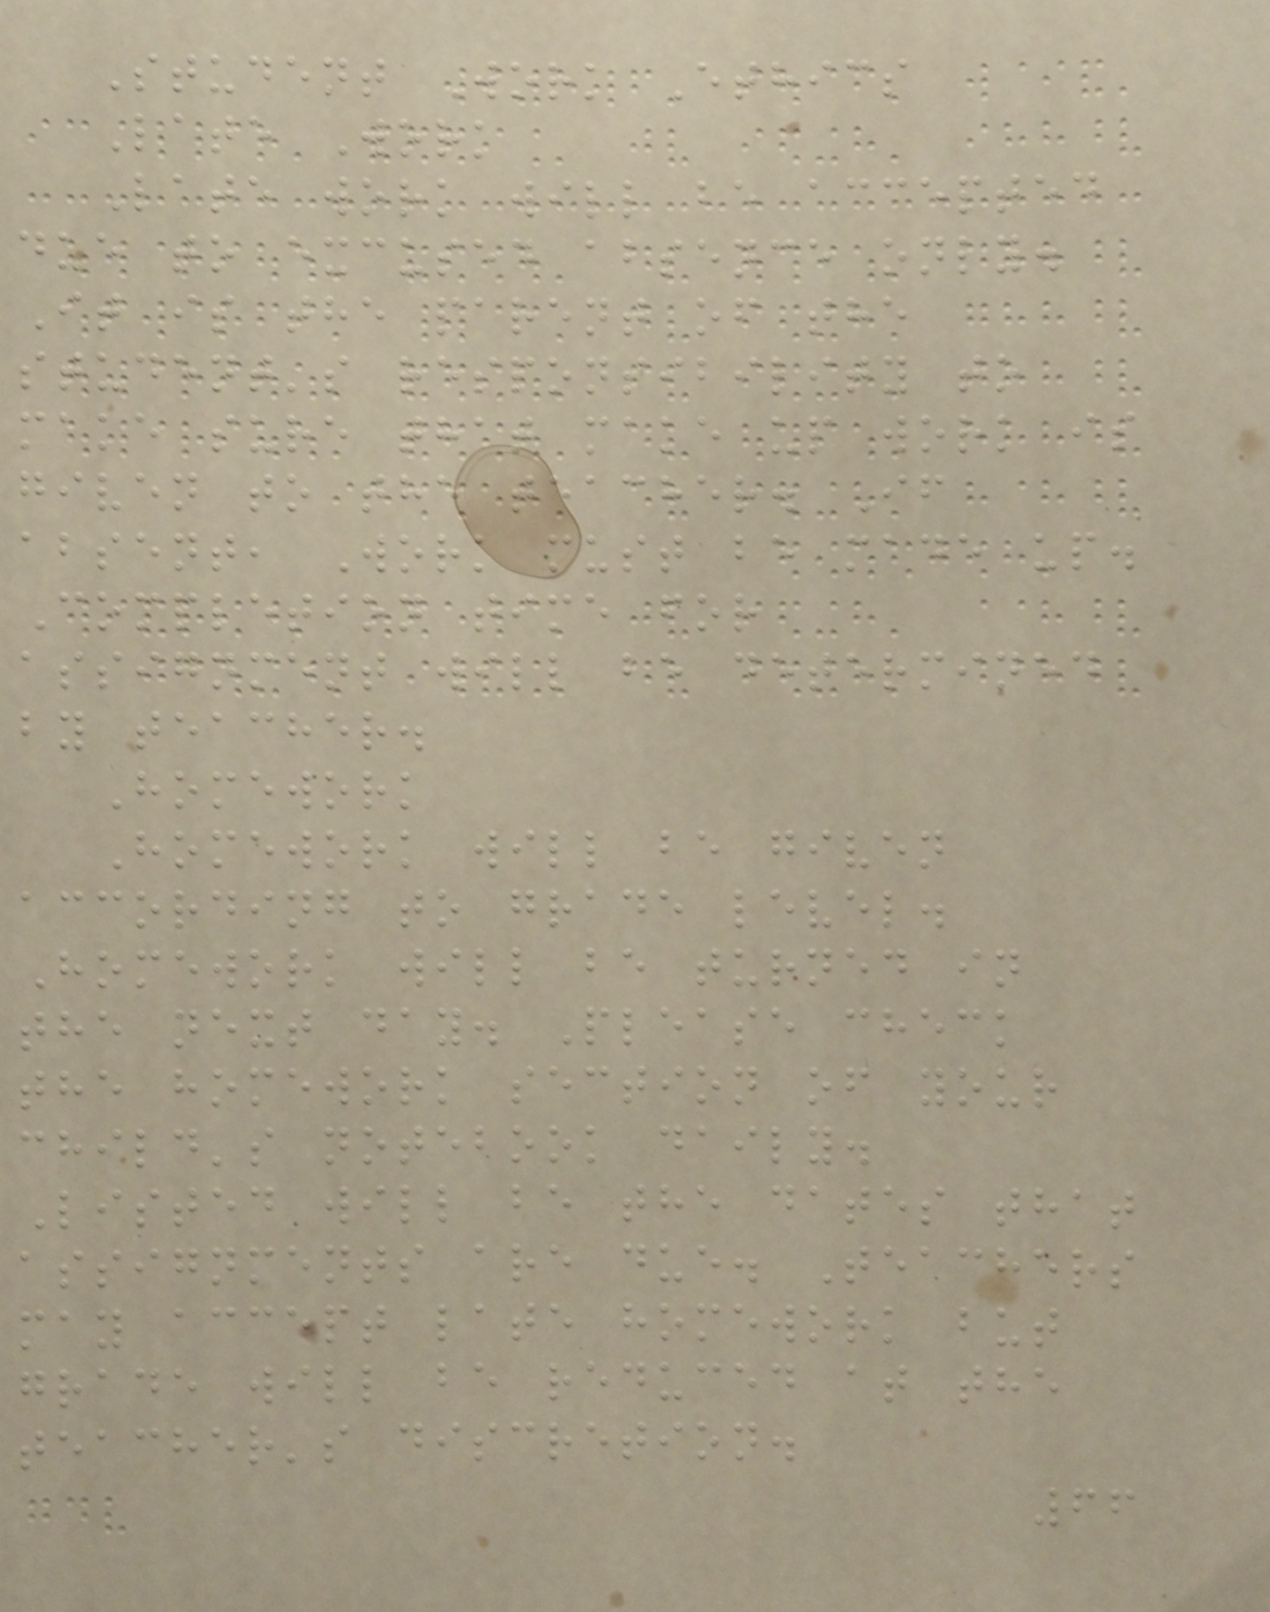Student Work Ethics
Late Work
Late work will be accepted
due to excused absence only.
It is the parent of the
student's responsibility to
make sure that make up work is
given to the teacher. If
absent, Work must be made up.
Completion time for
assignment will be determined
by teacher.
Homework
Homework will be given
according to grade level.
Homework will be turned in
the next day. Please check
the homework section of your
child's notebook daily.
Listed will be the dates that
assignments are due. Teachers
may accept late homework but
grade will be reduced at the
teacher's discretion.
66
